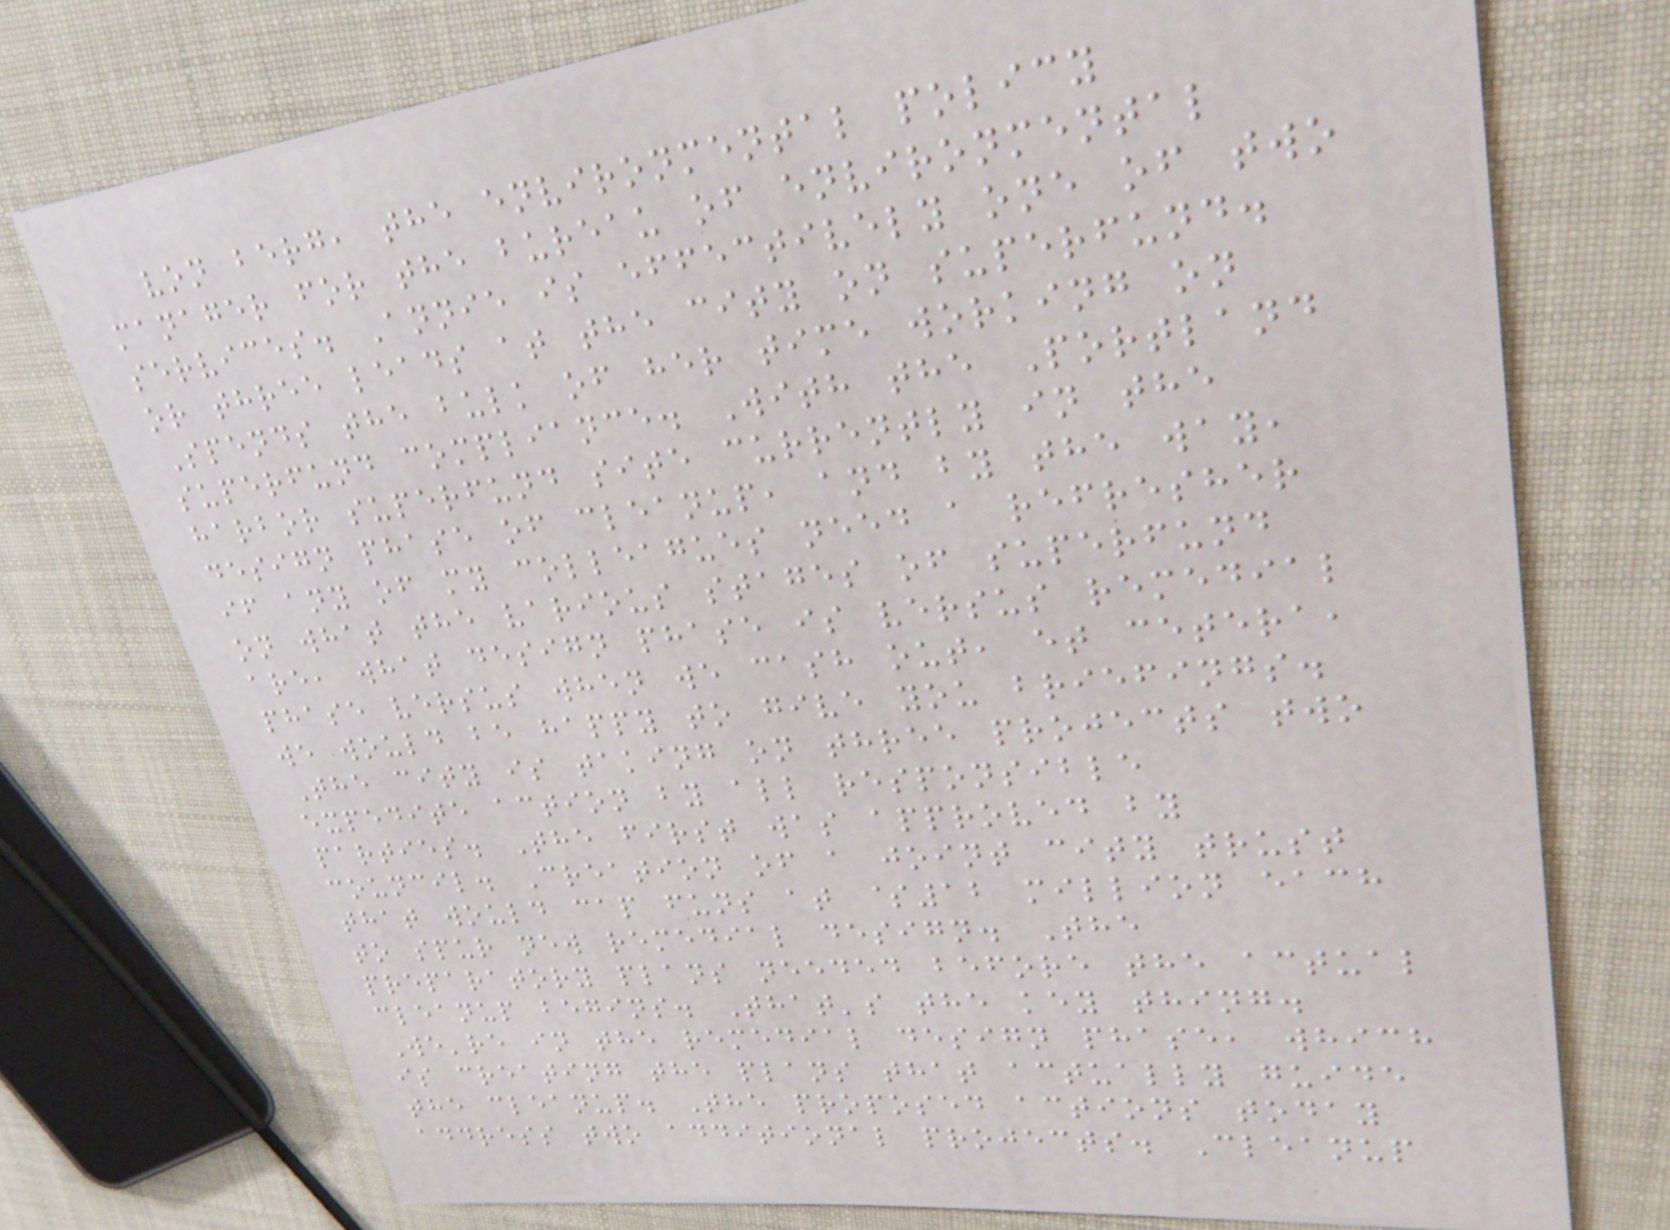von berg, the environmental policy
manager for the bureau of environmental
services. Annie is effectively one of two
or three leads at the city on superfund.
Spends the bulk of her time working on
superfund compliance. With the Portland
harbor superfund site currently in the
design phase of cleanup, and by the way,
if any of my colleagues need a refresher
on what the various stages of superfund
are, what design phase is versus remedial
phase versus when we cash out, et cetera,
we would be happy to give you briefings.
The city is taking on three projects two
expedite action by all responsible
parties. The first was approved by
council. Creation of a joint city trust
that would cap funs at $12 million each
to spur new remedial design. The
preparatory plans needed before the actual
cleanup begins. That's the key thing.
We're in the remedial design phase, which
is creating the plans that actually guide
the cleanup. The proposed actions today
address two additional projects. Cleanup
